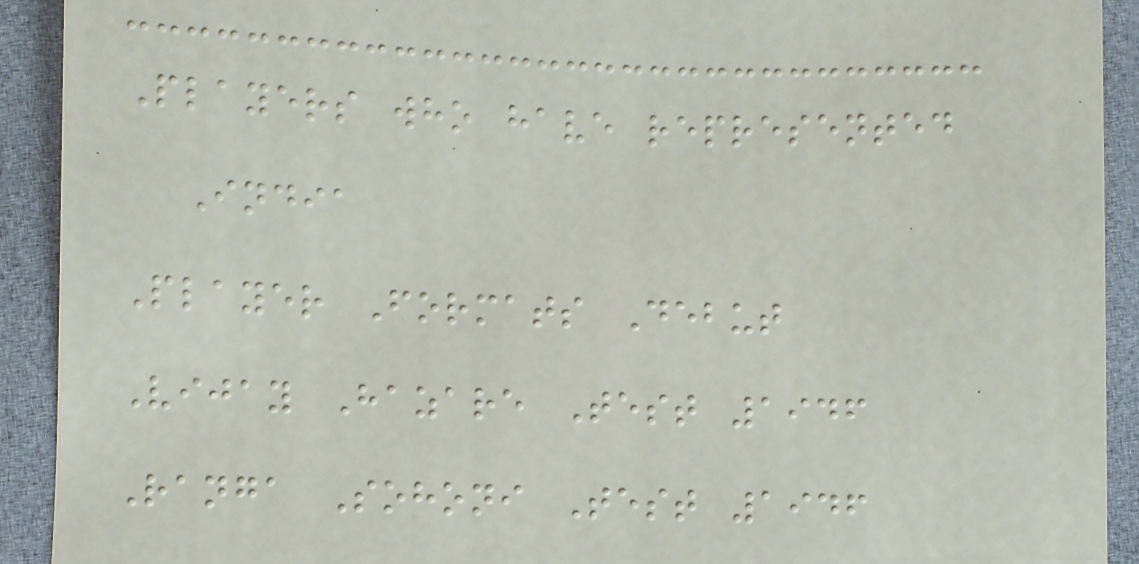Players who have represented
India
Player Formats Debut
Vijay Hazare Test 1946
Ranga Sohoni Test 1946
